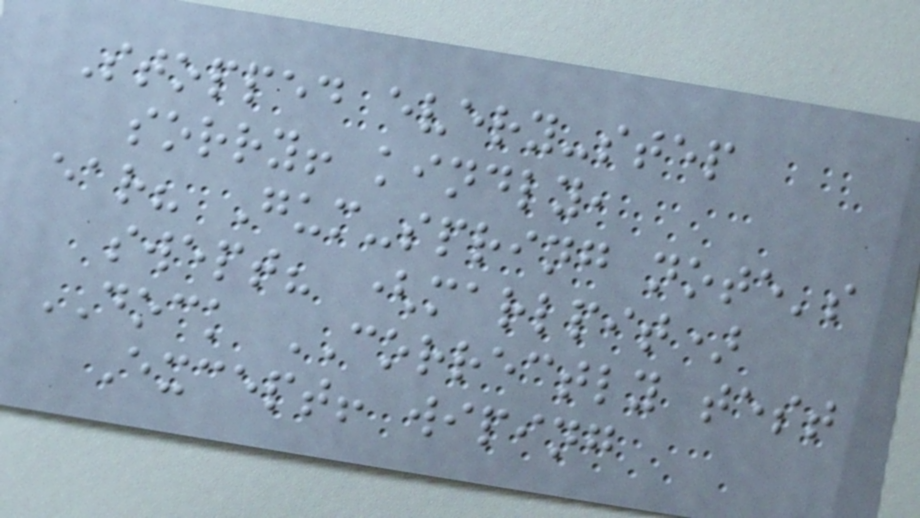Stopped every-step
sorry! kindly,
ear? Gum-spring note's
swept? (marlpit)
DOCK CORRECTLY test
Except! wiping
